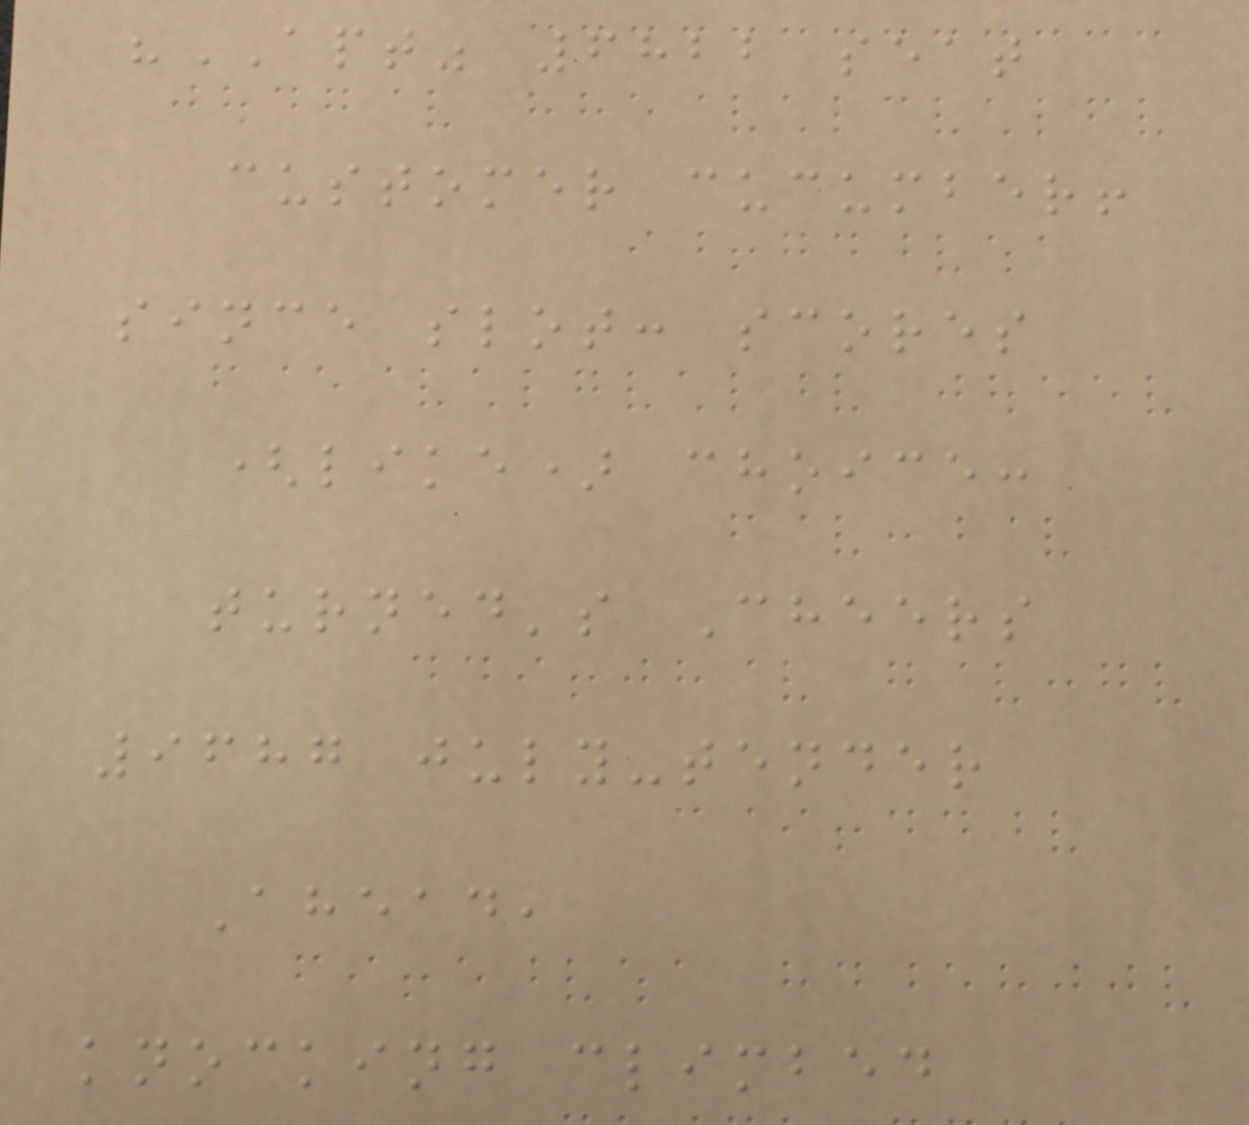"APT" 6822 seat
customer cucumber!
since slot: scores
(like) choice:
turned's Cheers
9687 july-tender
Ahead,
knocking climbed
